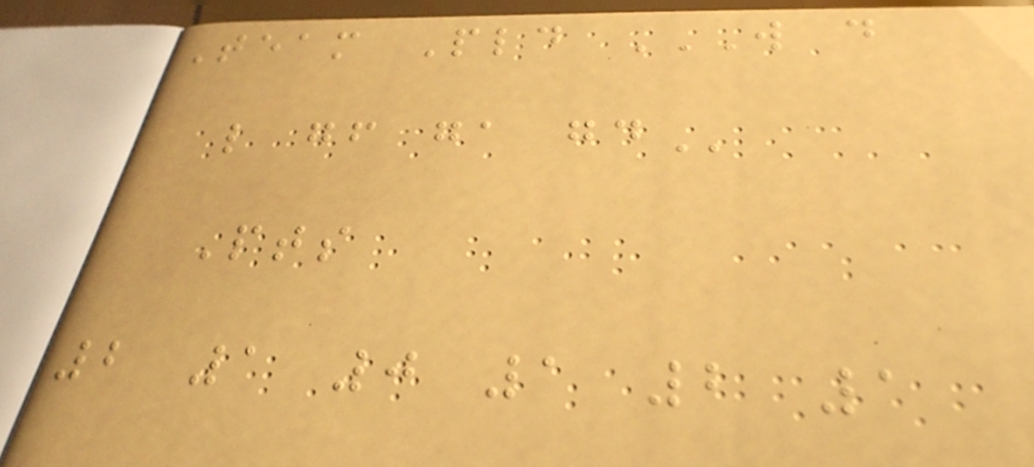Team Pld W D
L GF GA GD
Pts
2 1 0 1 2 1
